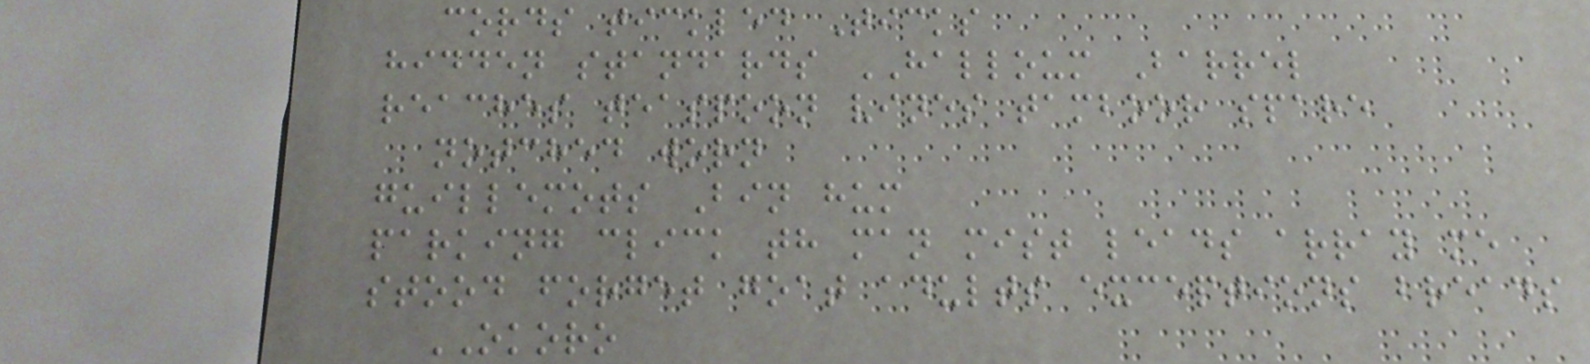cords tickled Ticks
hidden standards HALLOUM Barrel
reaches teaspoon vines tamboor spare
notched worn
guillemots Bin hum
parking click th man mist leads array me
stood forget goat adults exceptions breads
OKORO
